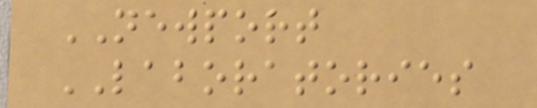NEWPORT
LABORATORIES
